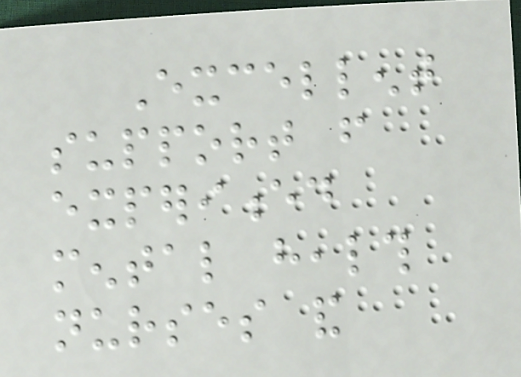Excellent
support from
experienced
mental health
nurses and
